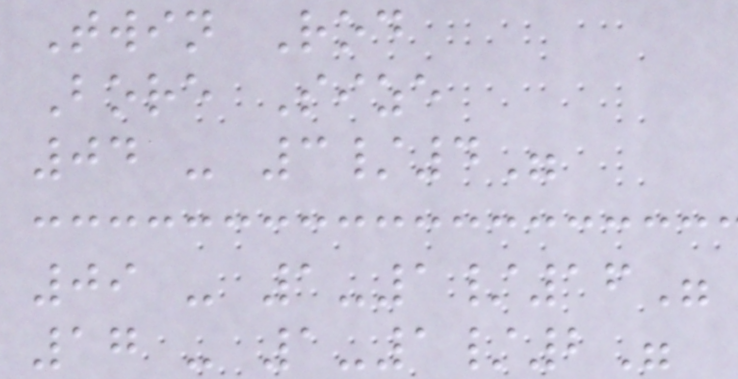Twin Rod
Bore Size
04 - 3/4"
09 - 1-1/16"
17 - 1-1/2"
